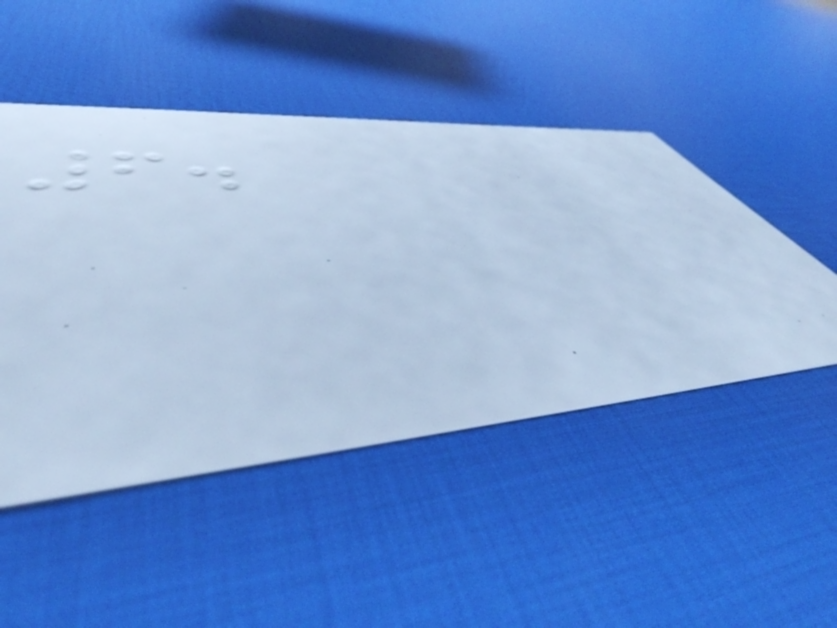6.
